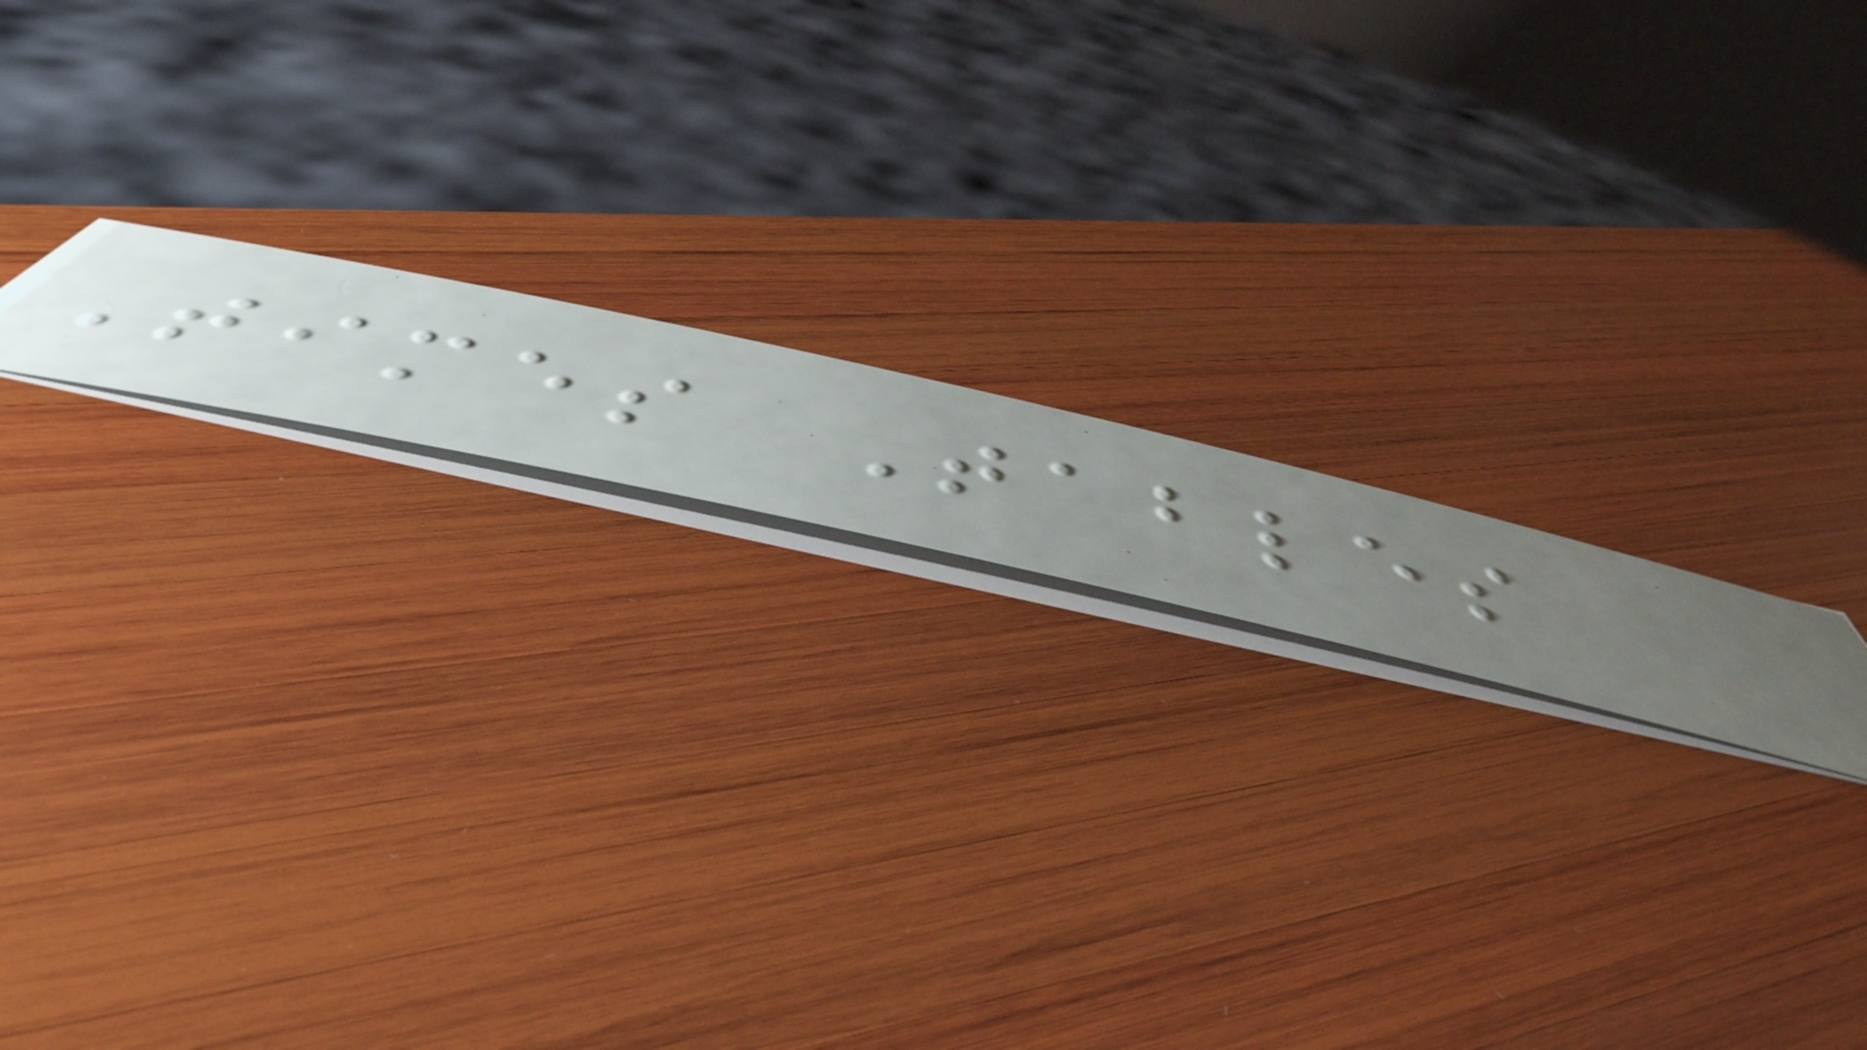Times Tables
